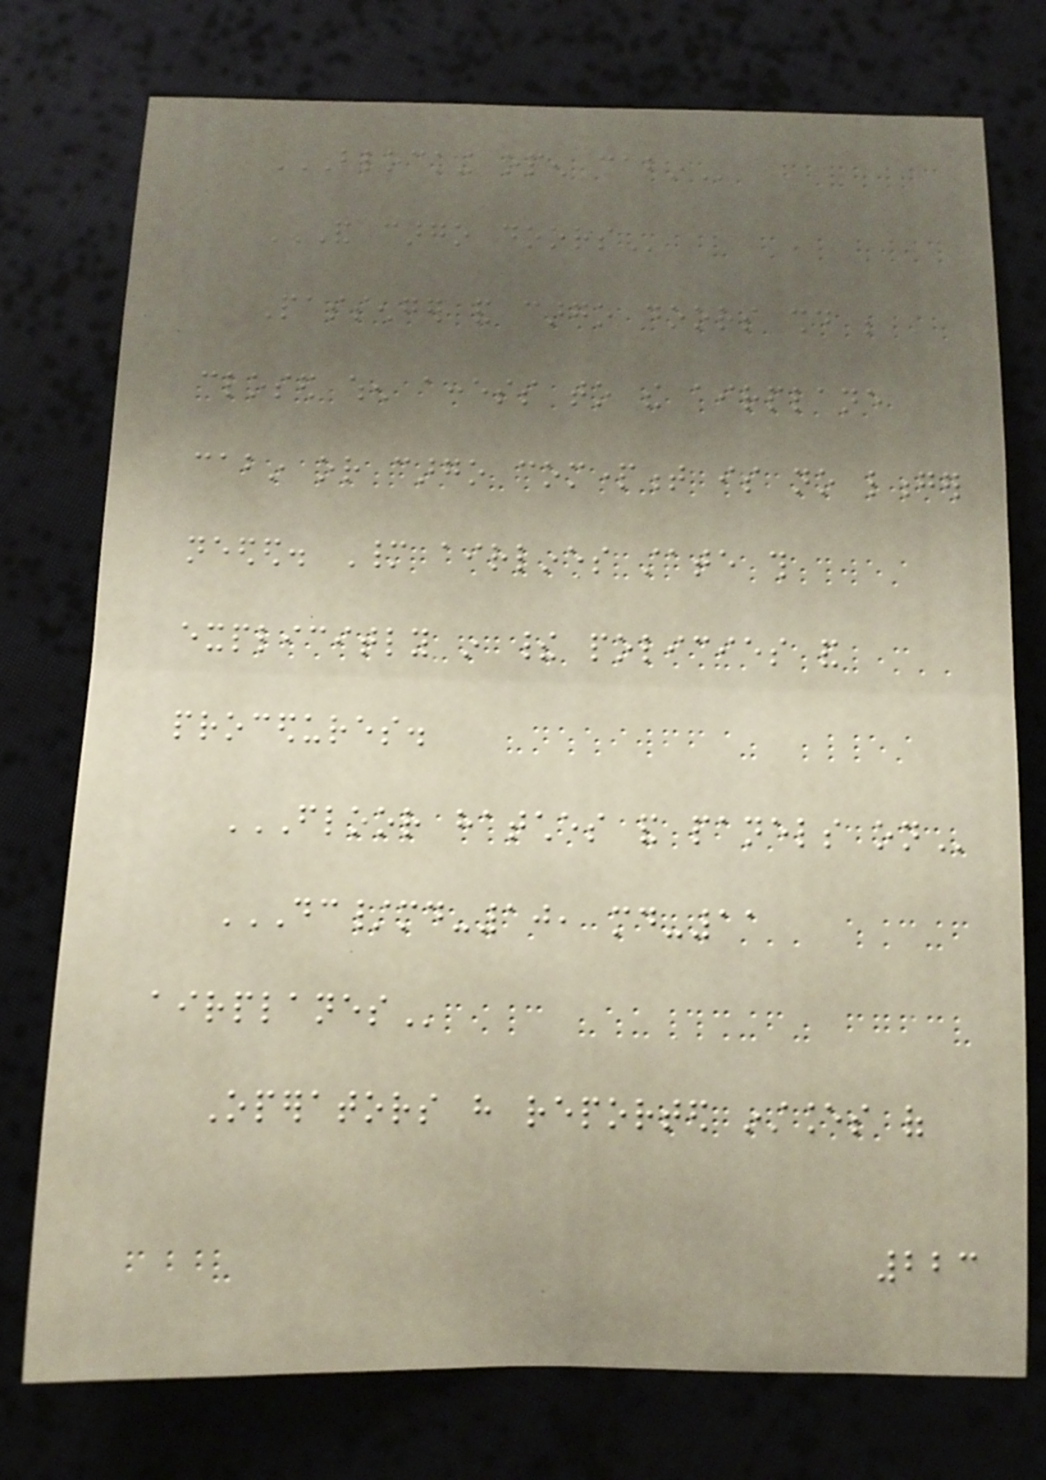BLOCKING OPEN CABIN
AND CARGO DOORS
Passenger and cargo doors should be
closed when access to the airplane
cabin or cargo compartment is no longer
needed. Many airlines state this
explicitly in their policies and
procedures.
FLOOR HATCHES AND PANELS ON
DC/MD-10, MD-11
AIRPLANES
Operators have reported instances of
223
